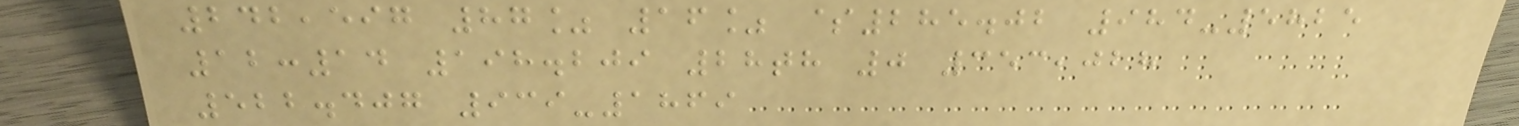242,597 87% 16% $285.02 984-5825
12:14 198.209 28th 0 353,028
522.407 939-1869
